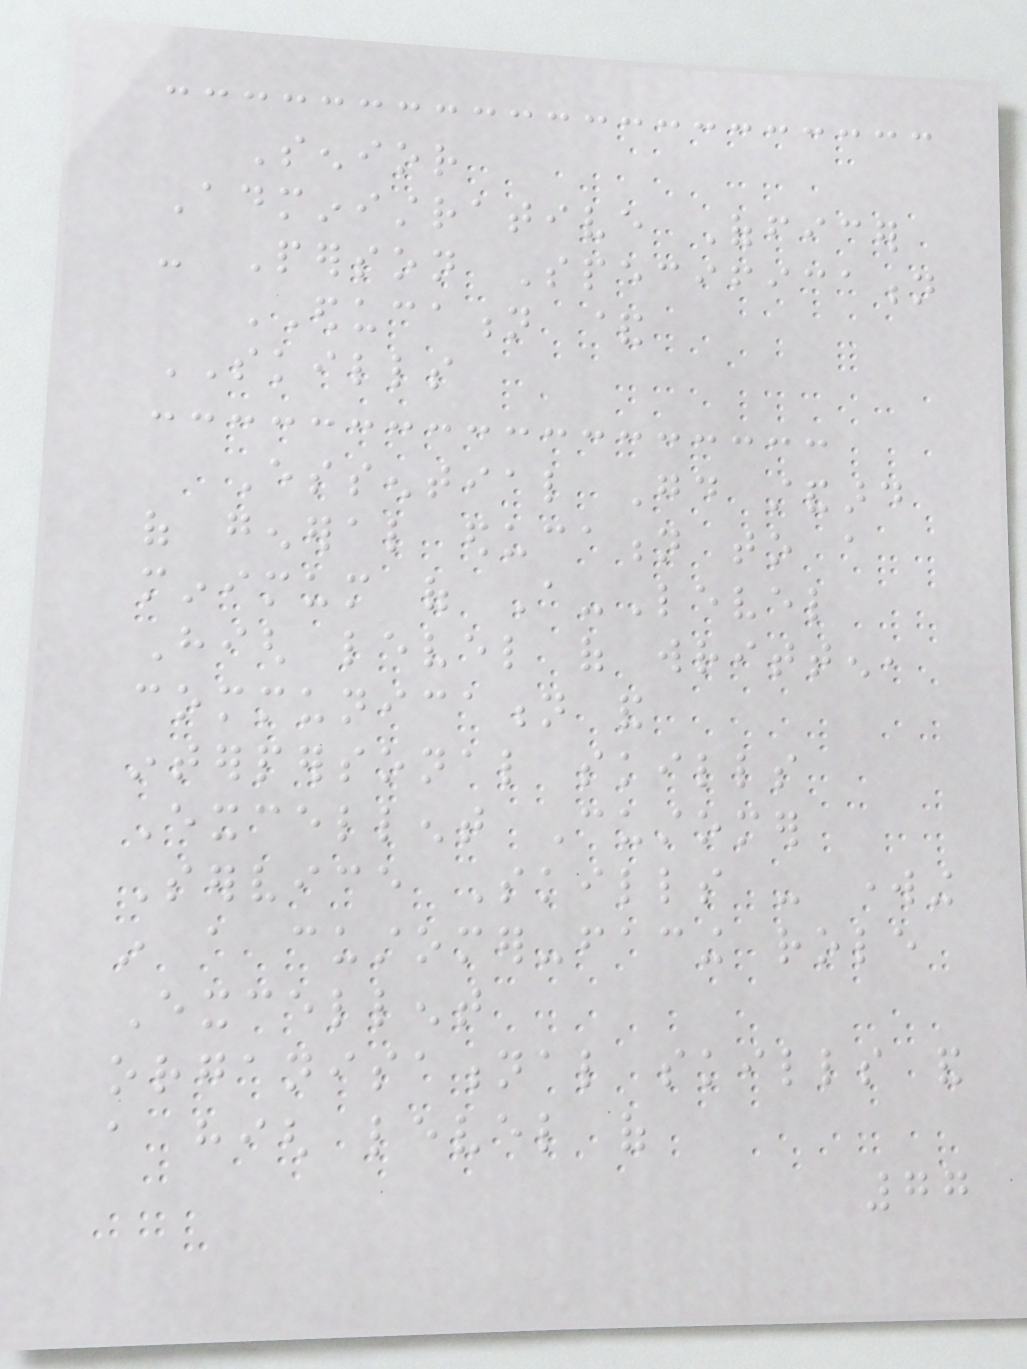Senior
Administrative Officer
- Person Specification
EDUCATION &
SKILLS
Essential Good standard
of general education to a
minimum of A-Level
High level of written,
communication and
interpersonal skills
Excellent Customer
Service Skills - working
in a customer-facing role
Excellent
organisational skills and
a high level of
77
